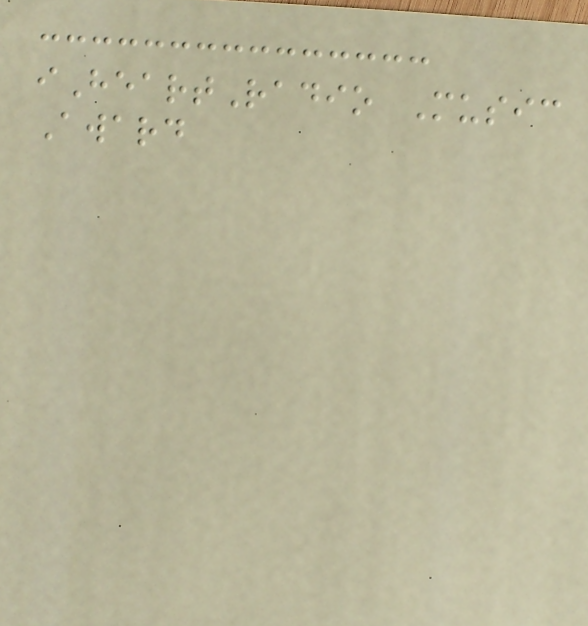iHeartRadio Music
Award
